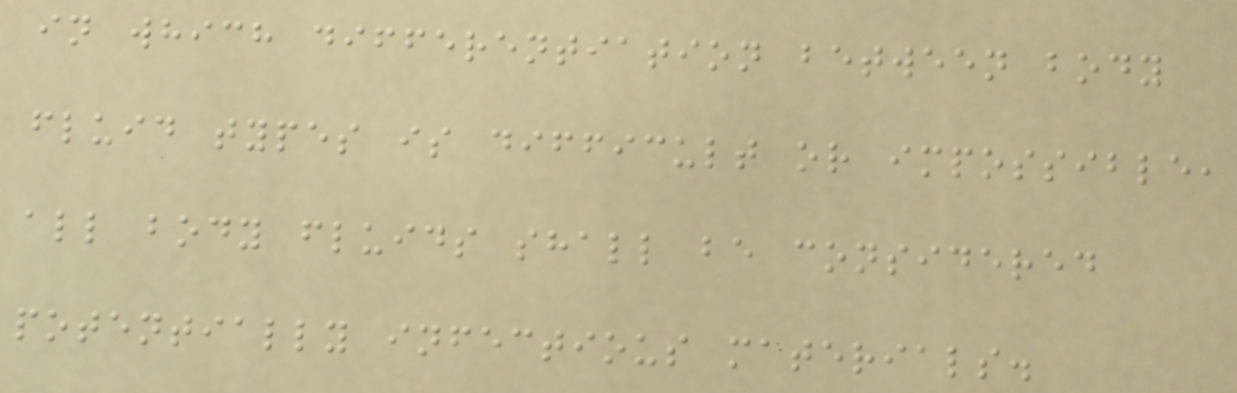in which differentiation between body
fluid types is difficult or impossible,
all body fluids shall be considered
potentially infectious materials.
